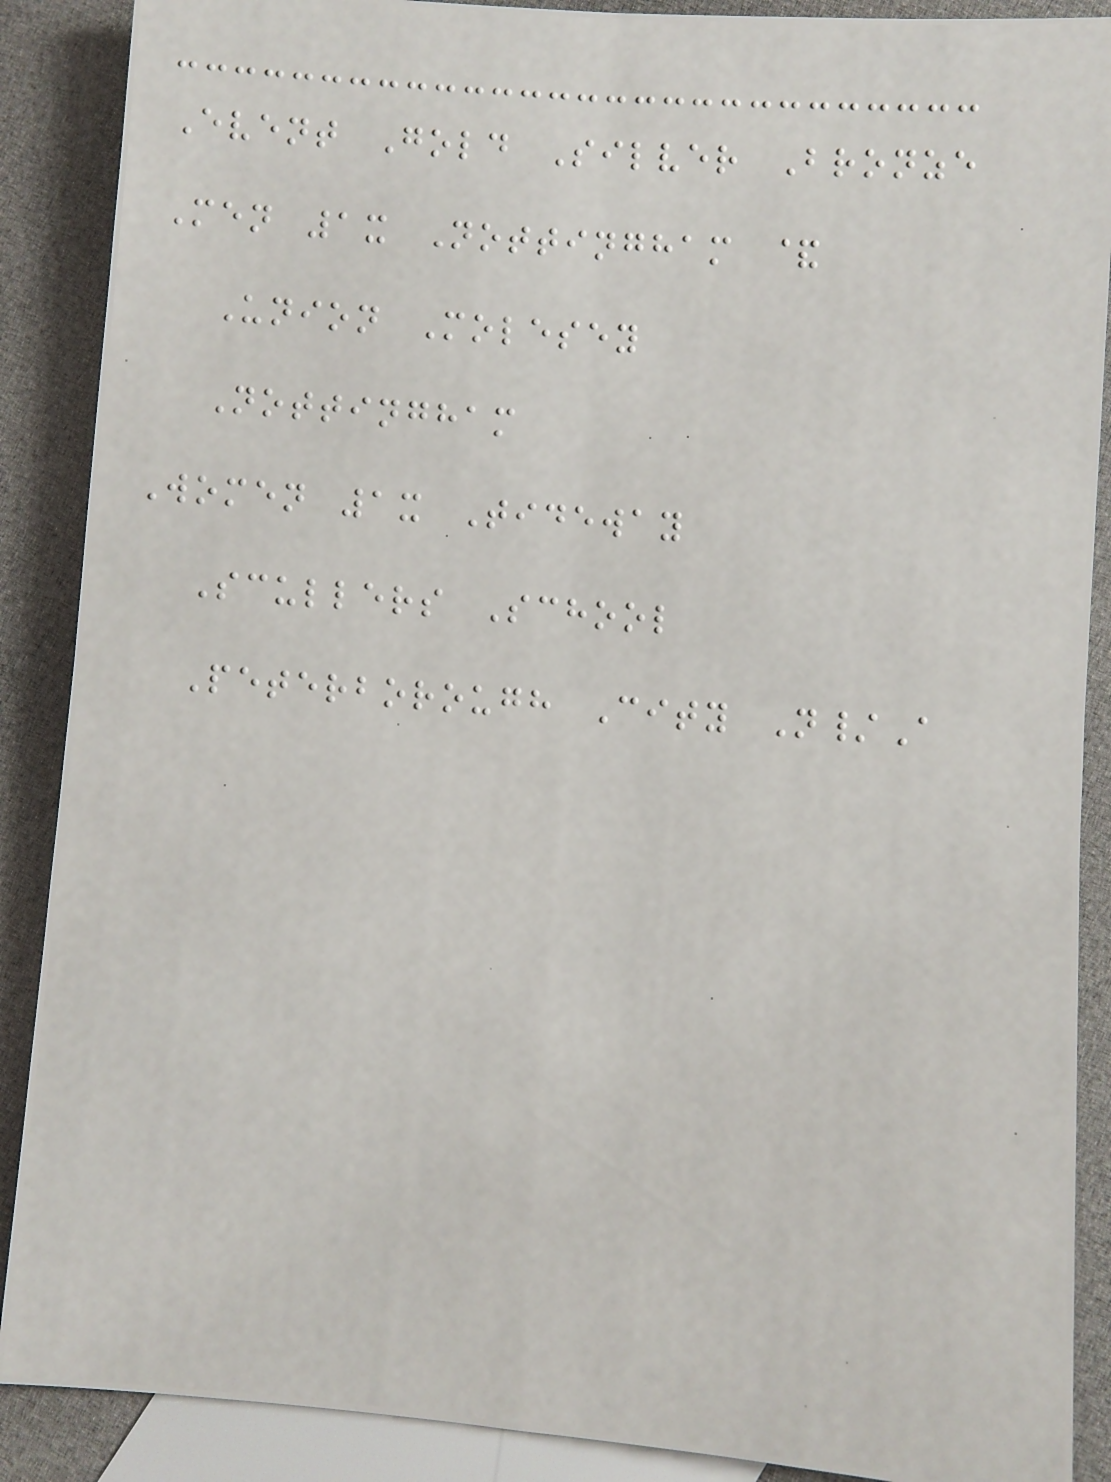Event Gold Silver Bronze
Men 1x Nottingham &
Union Molesey
Nottingham
Women 1x Tideway
Scullers School
Peterborough City N/A
